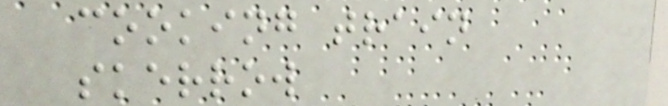cooking train
skerrow
